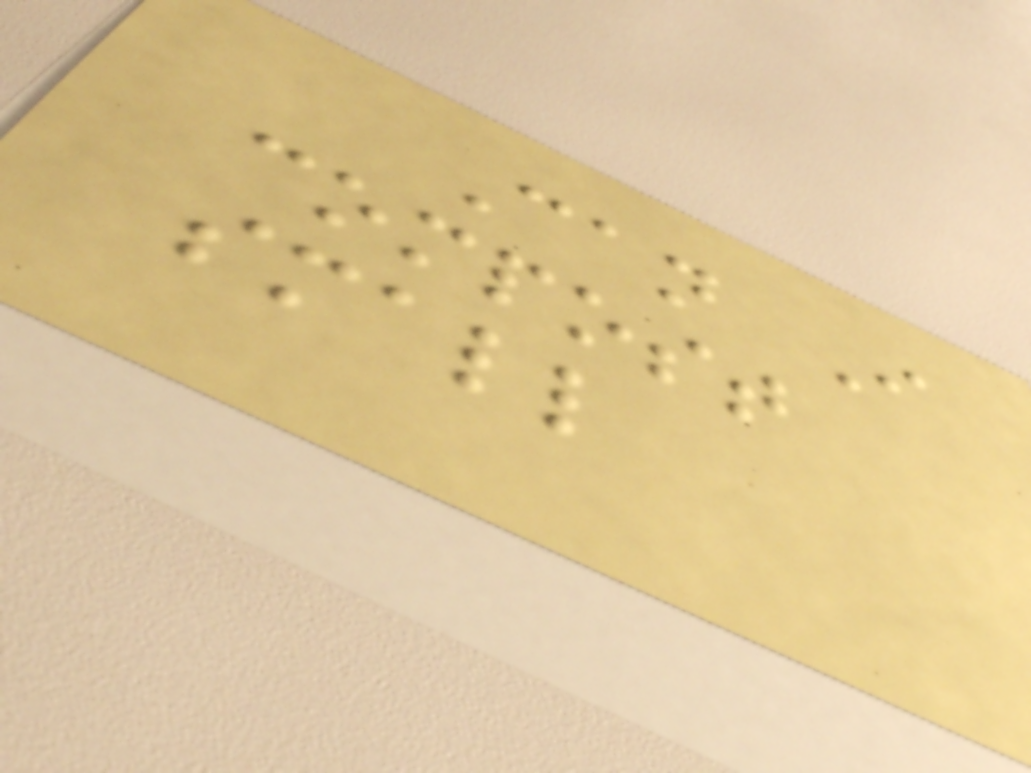Can I
compost
small
